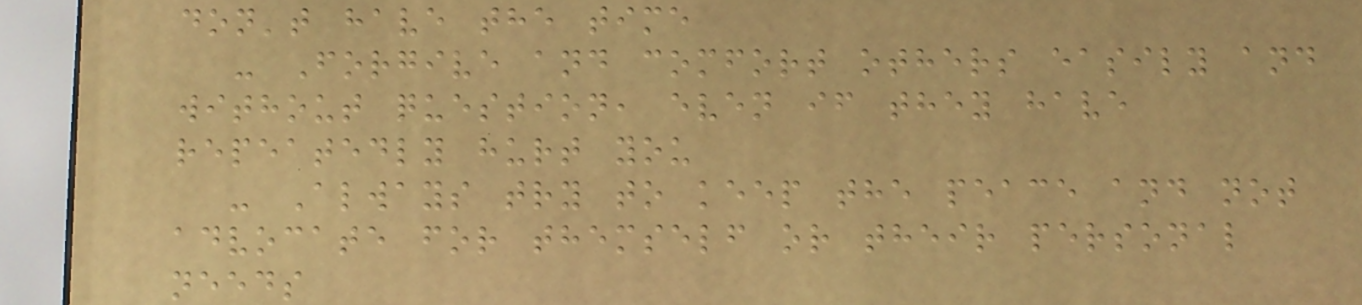don't have the time
- Forgive and comfort others easily and
without question, even if they have
repeatedly hurt you
- Always try to keep the peace and not
advocate for themself or their personal
needs
